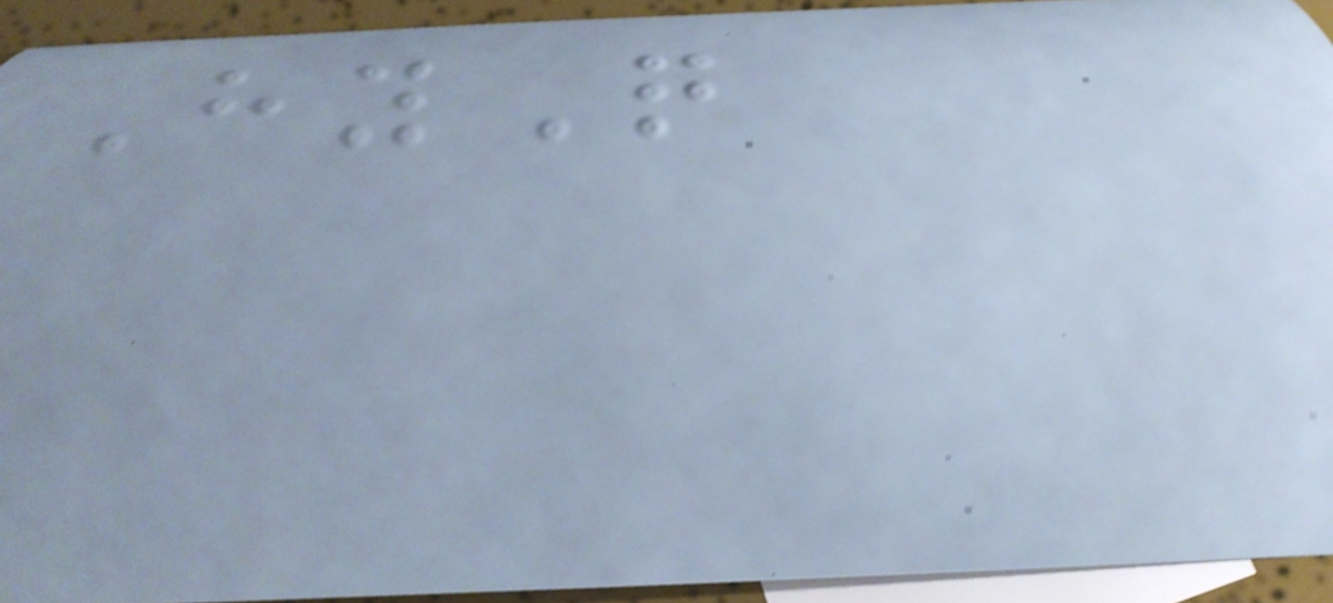HyQ
